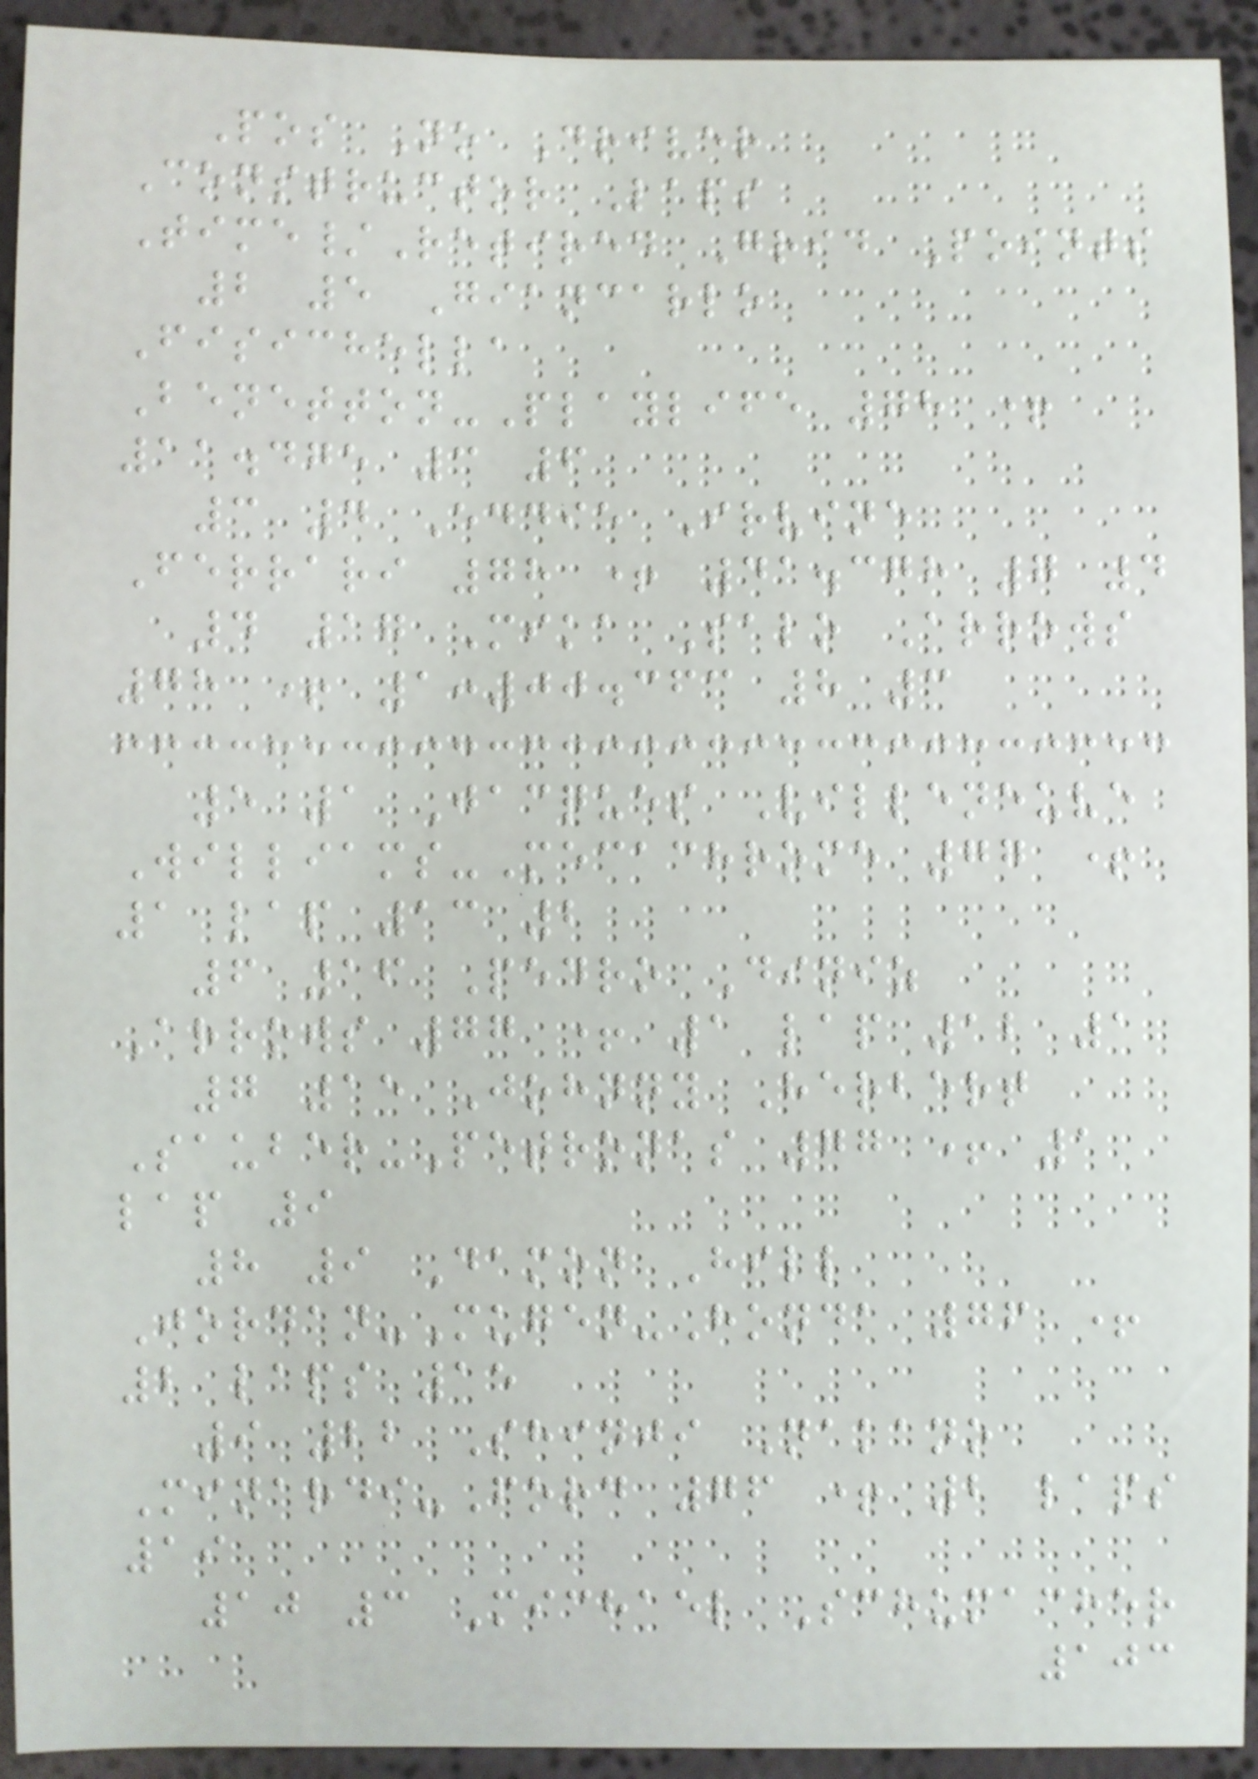Pos No Driver
Constructor Laps
Time/Retired Grid Points
2 5 Giancarlo
Fisichella
Benetton-Playlife 78 +
11.475 3 6
3 4 Eddie Irvine
Ferrari 78 + 41.378 7 4
4 17 Mika Salo Arrows
78 + 1:00.363 8 3
5 1 Jacques Villeneuve
Williams-Mecachrome 77 +
1 lap 13 2
6 16 Pedro Diniz
Arrows 77 + 1 lap 12 1
7 15 Johnny Herbert
Sauber-Petronas 77 + 1
lap 9
8 9 Damon Hill
Jordan-Mugen-Honda 76 +
2 laps 15
9 22 Shinji Nakano
Minardi-Ford 76 + 2 laps
19
10 3 Michael Schumacher
103
